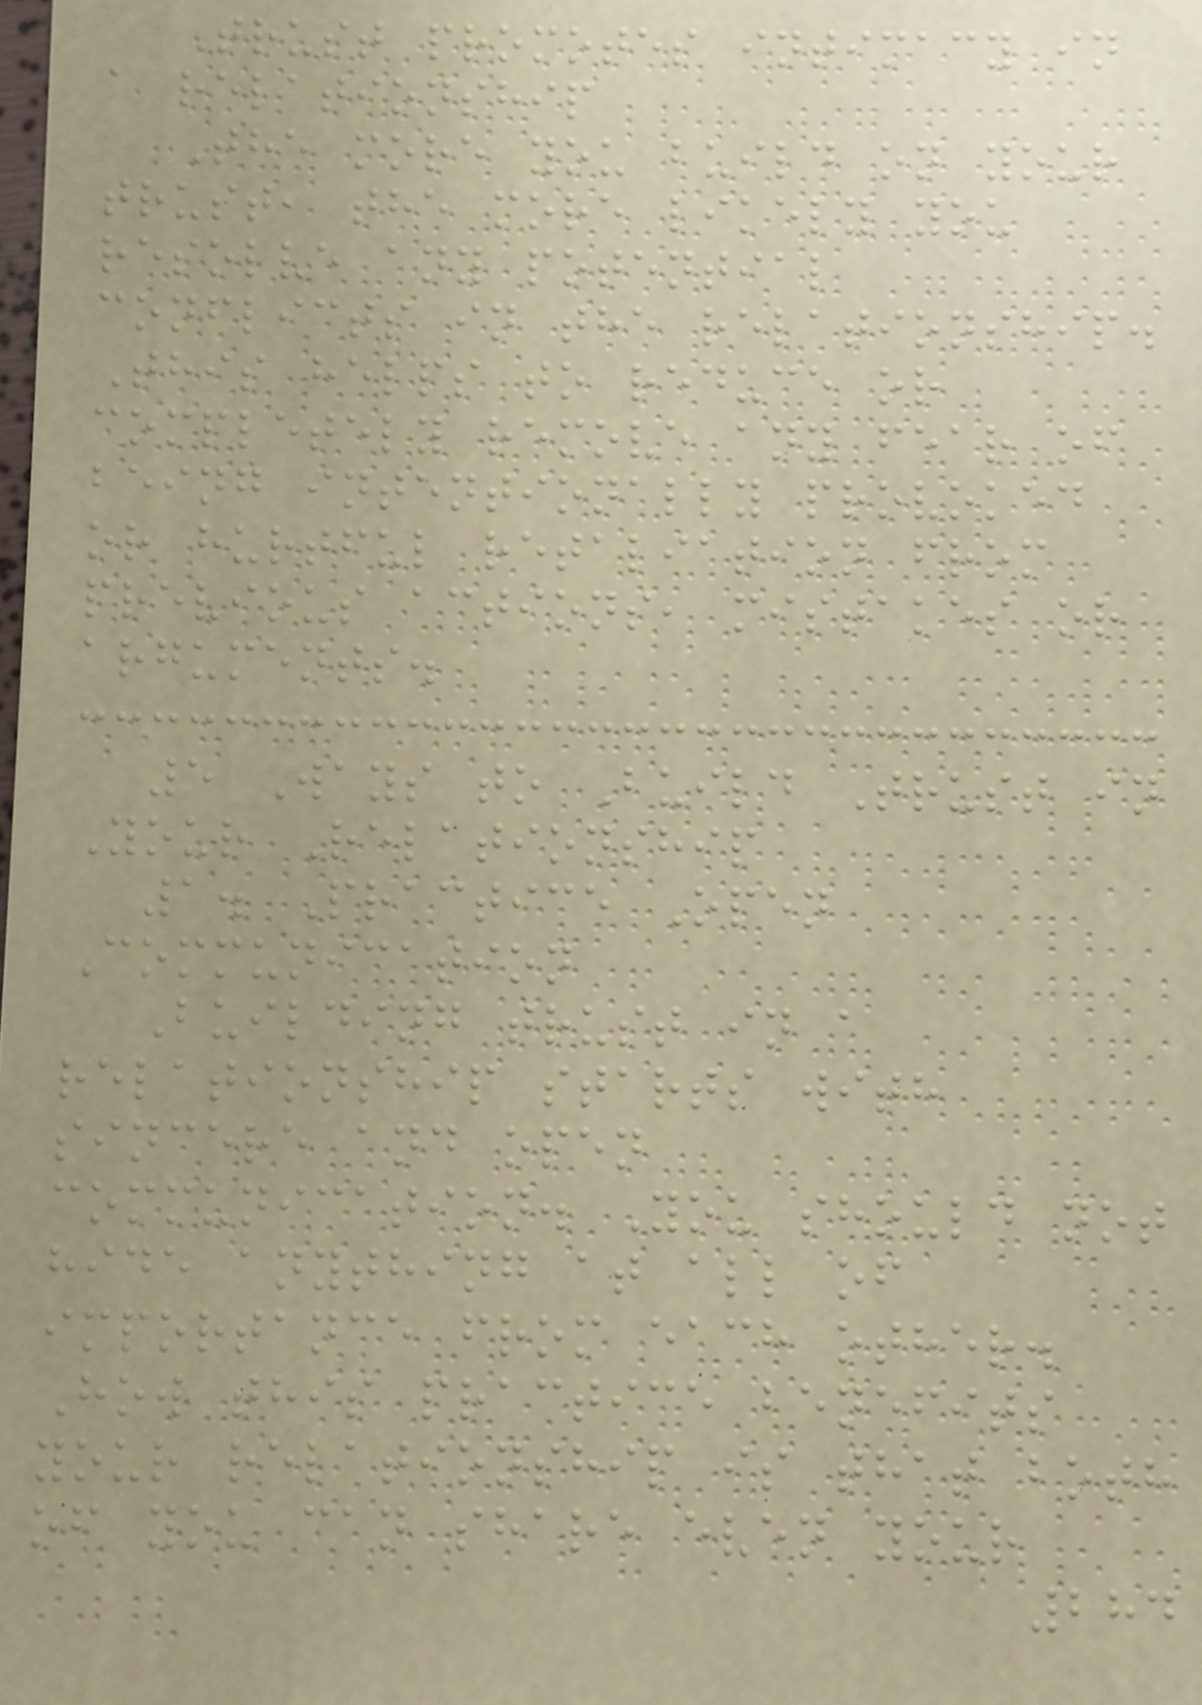Trust promotes intimacy in
a relationship
The more you build on your
trust, the more likely you
resolve any potential
conflicts in the relationship.
This helps to reduce or
completely remove any fear of
being intentionally provoked
or hurtful retaliation from
previous actions, mistakes or
arguments.
5 Ways to Build Trust in
Your Relationship
1. Practice Open
Communication
Building trust in a
relationship starts with
sincere and open
communication. You should not
hide anything at all of
importance from each other.
How this practice benefits
your relationship is that both
of you can share even your
284
